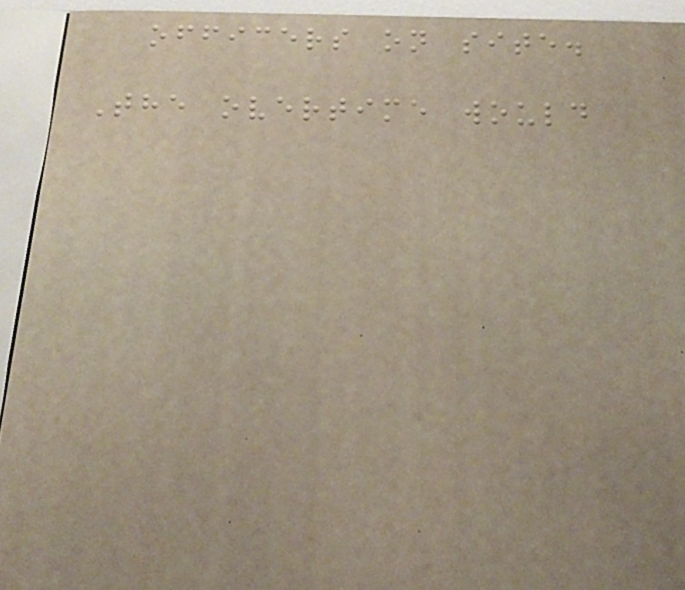officers on site.
The overtime would
